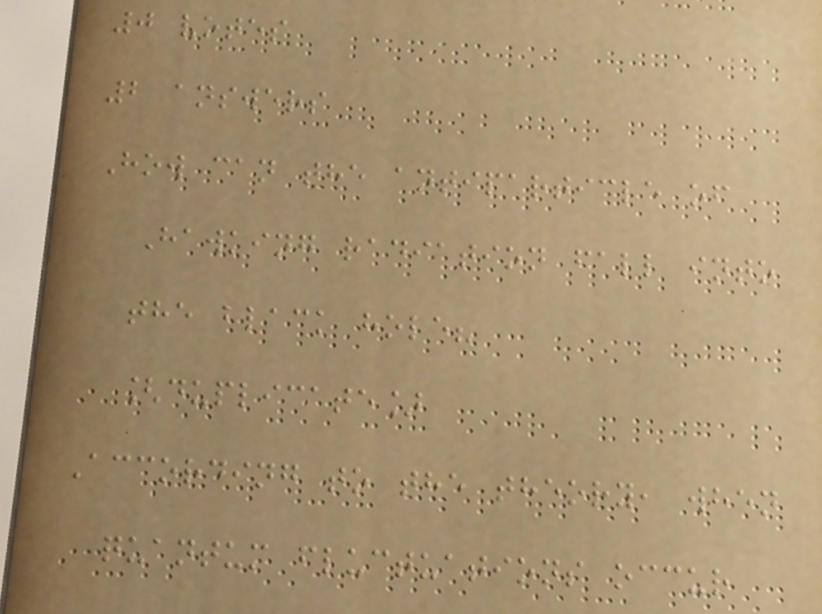0 votes
2 answers
How can the antiparticle of
Hawking radiation fall into
the black hole?
[duplicate]
According to the theory, when
quantum fluctuations occur
